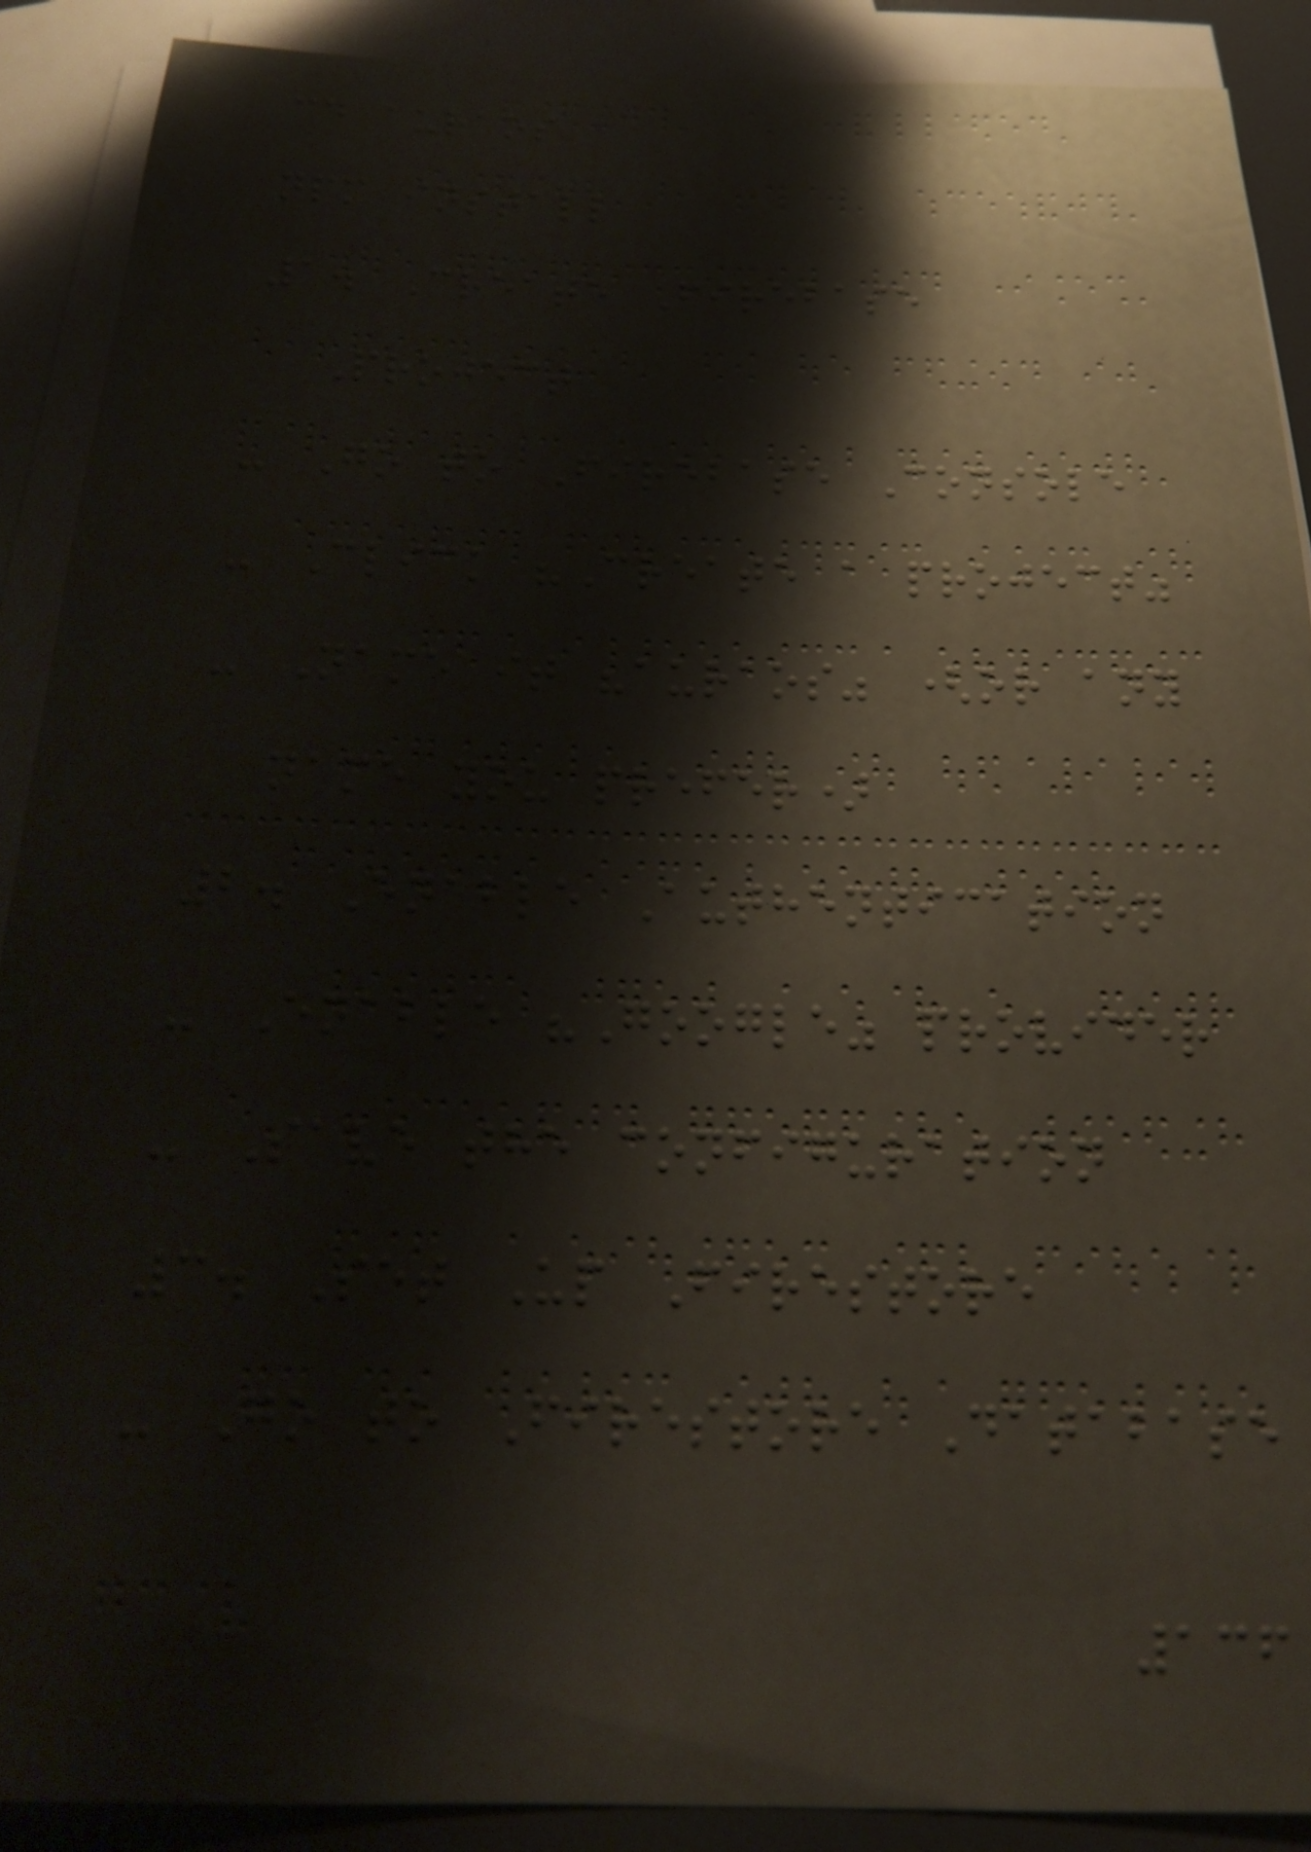cd auraos
npm install
1. Create Firebase
Project
- Go to Firebase Console
- Click "Create a project"
- Name it "auraos" (or any
name you prefer)
2. Enable Authentication
- Enable "Google" provider
- Save the configuration
3. Set Up Firestore
- Go to Firestore Database
136
